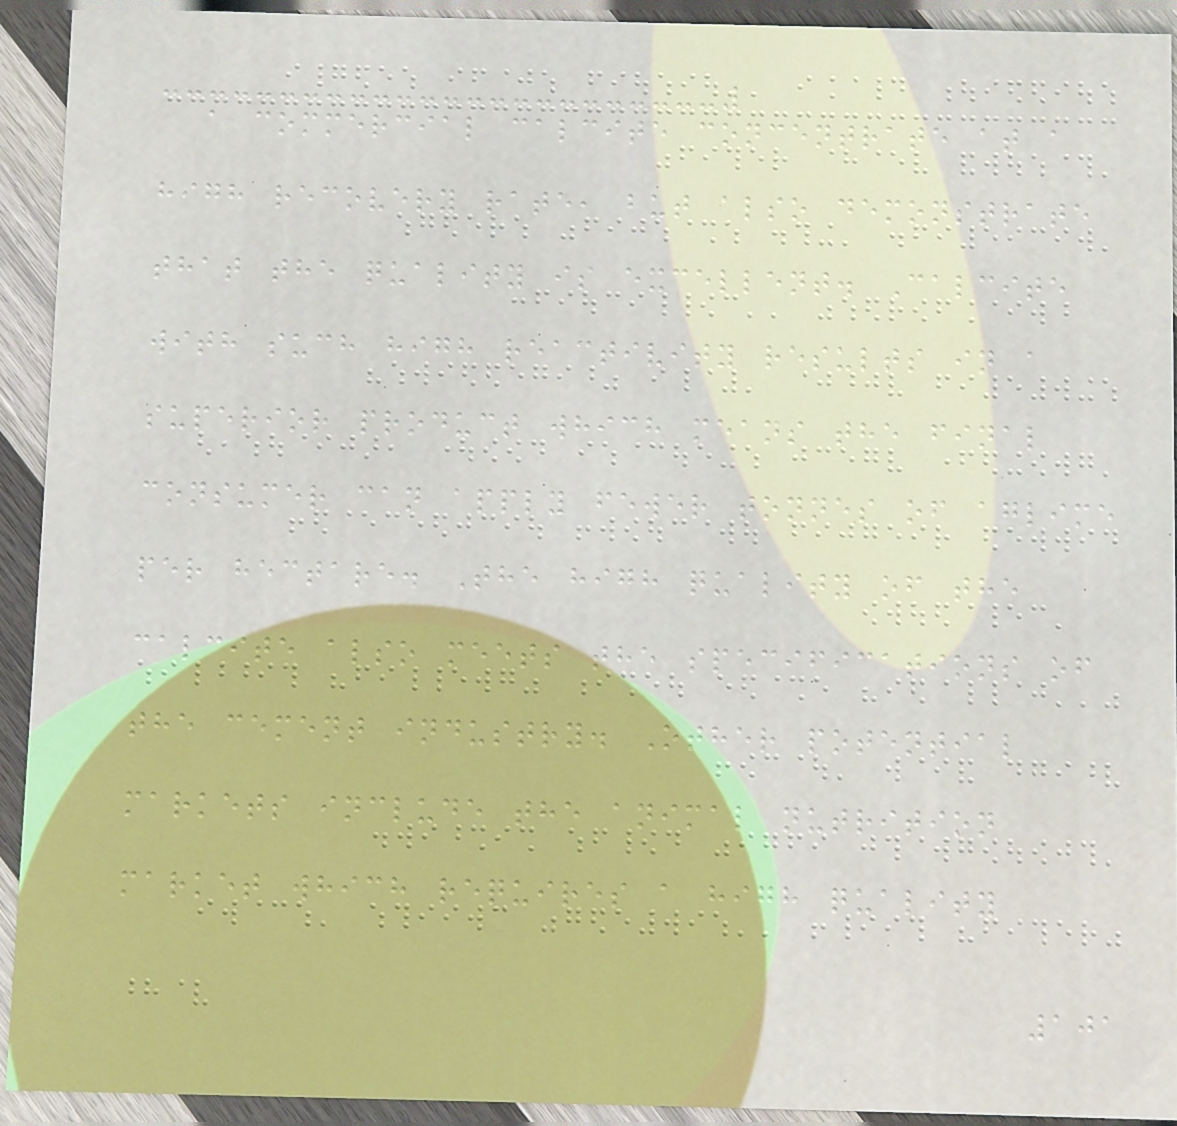a commercial calcite concentrate at a
high recovery rate, but also demonstrate
that the quality is excellent. Calcite
with such high reactivity results in a
superior product which means the final
consumer can apply fewer tonnes of aglime
per hectare. The high quality of the
calcite also meets the specifications of
the cement industry. Other potential
markets include the animal nutrition
market which requires a high quality
101
